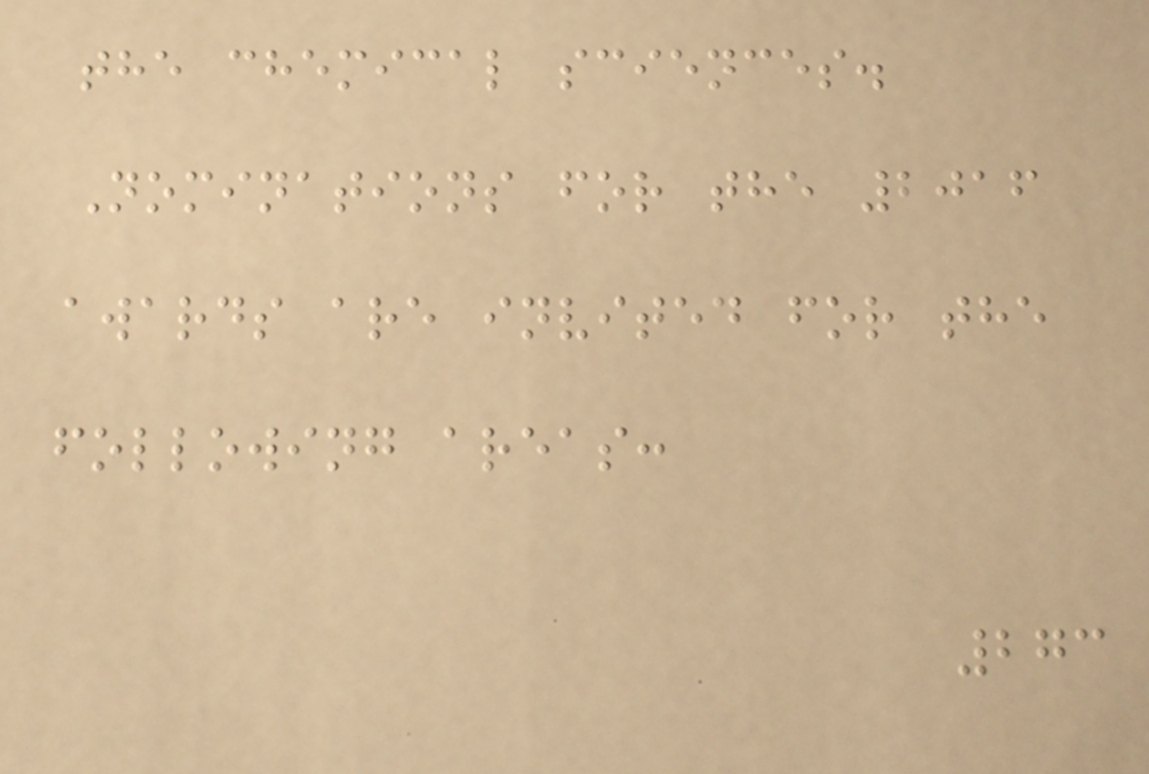the chemical sciences.
Nominations for the 2016
awards are invited for the
following areas:
273
